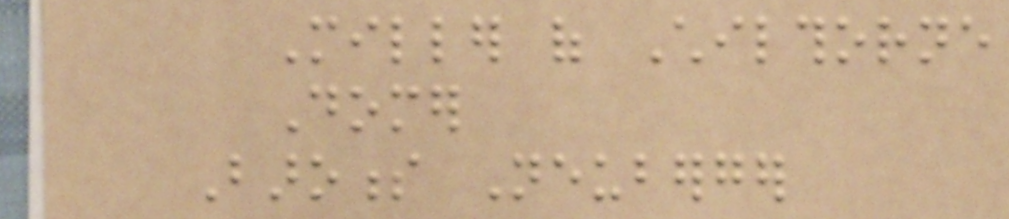Miller of Chilthorne
Domer
Baroness Neuberger
